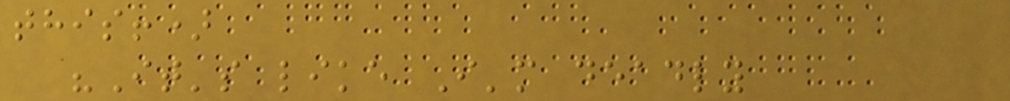this!)
"It's like I'm deadly
